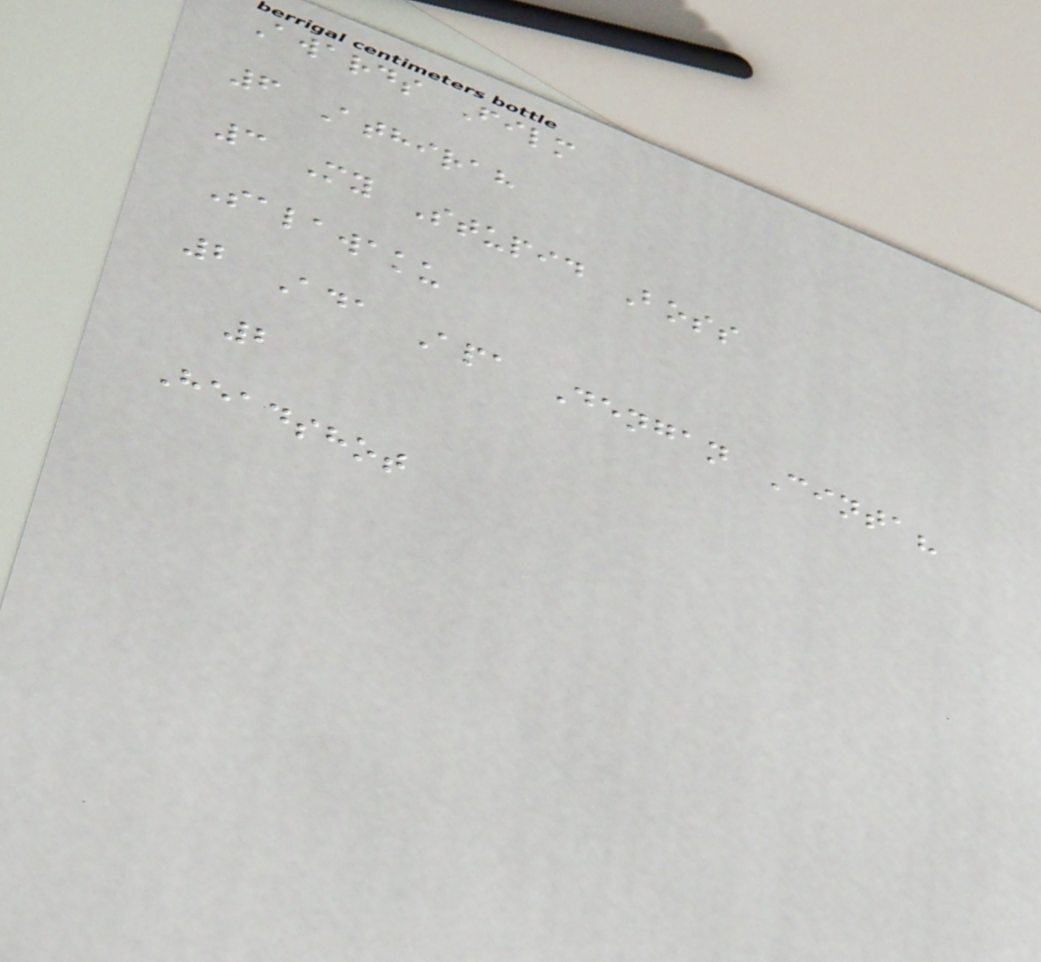Awards Film
6 Athirah
3 My Stupid Boss
Salawaku
2 Ada Apa Dengan Cinta?
2
Headshot
